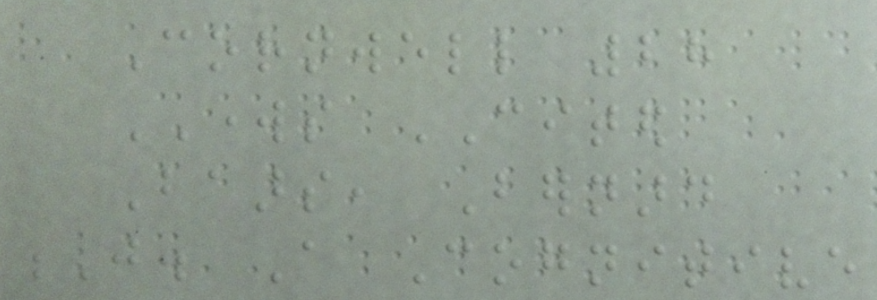Cornwell 28
WORKS CITED
Baars, Bernard
J. A Cognitive
